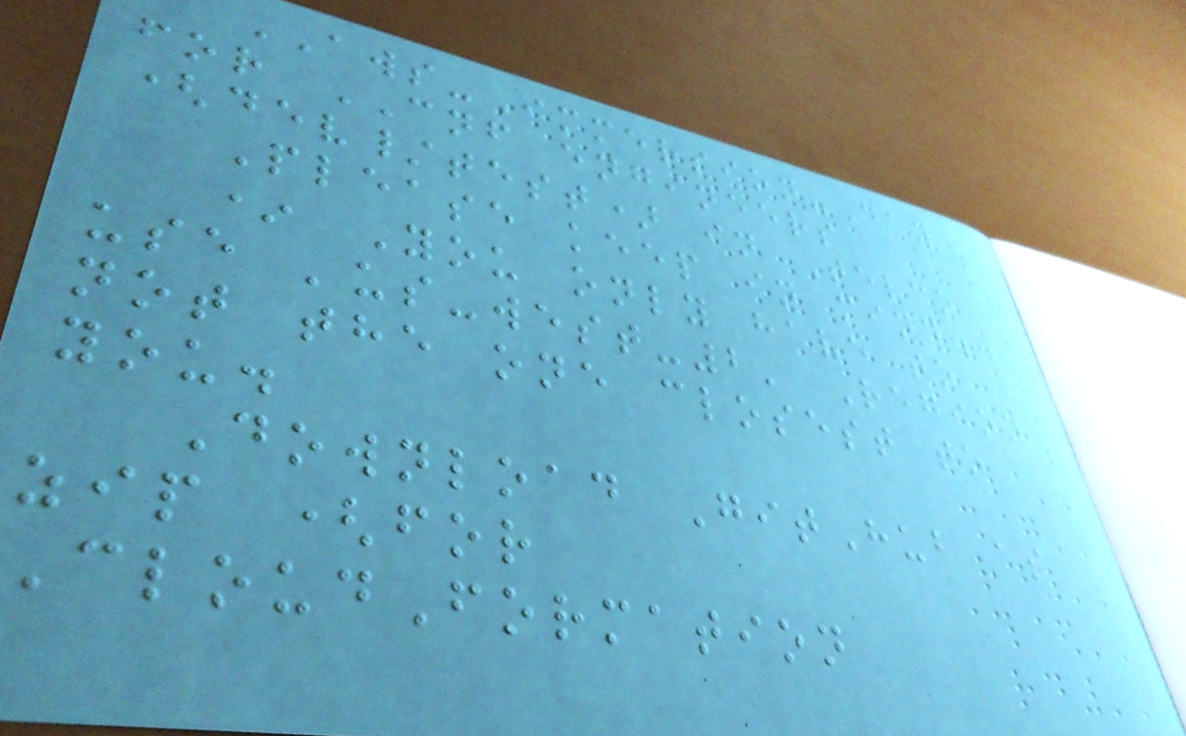AWS-Immersion-Day
for CNF engineers
(dev/test) in Telco
Please keep in mind..
* You only have to
use 'us-west-2' Region
not the one closest to
you.
Download GitHub as
zip (for
CloudFormation
